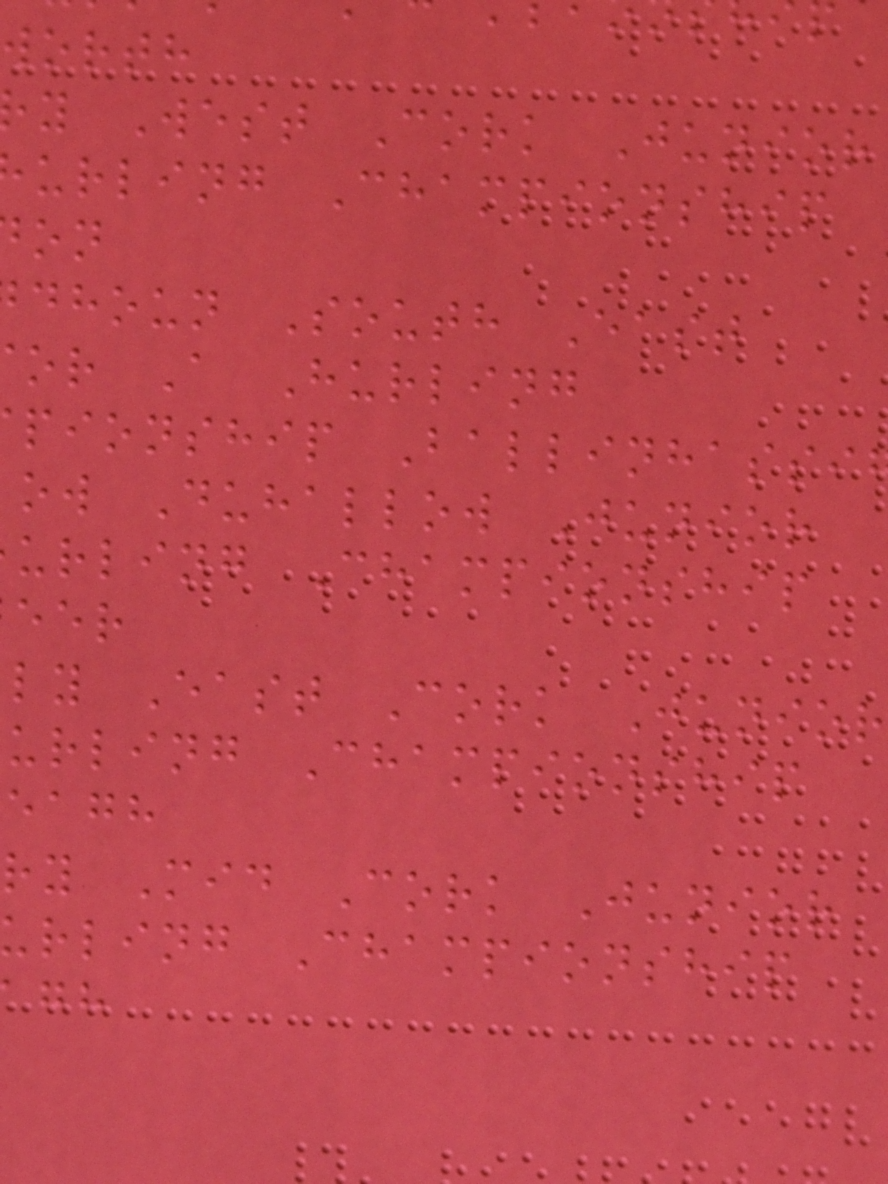worth
y West Cork Junior
urling Championship
dhoun South East
or A Hurling
pionship Ballinhassi
ow Duhallow Junior
urling Championship
ly East Cork Junior
urling Championship
eagh
ry Mid Cork Junior
rling Championship
